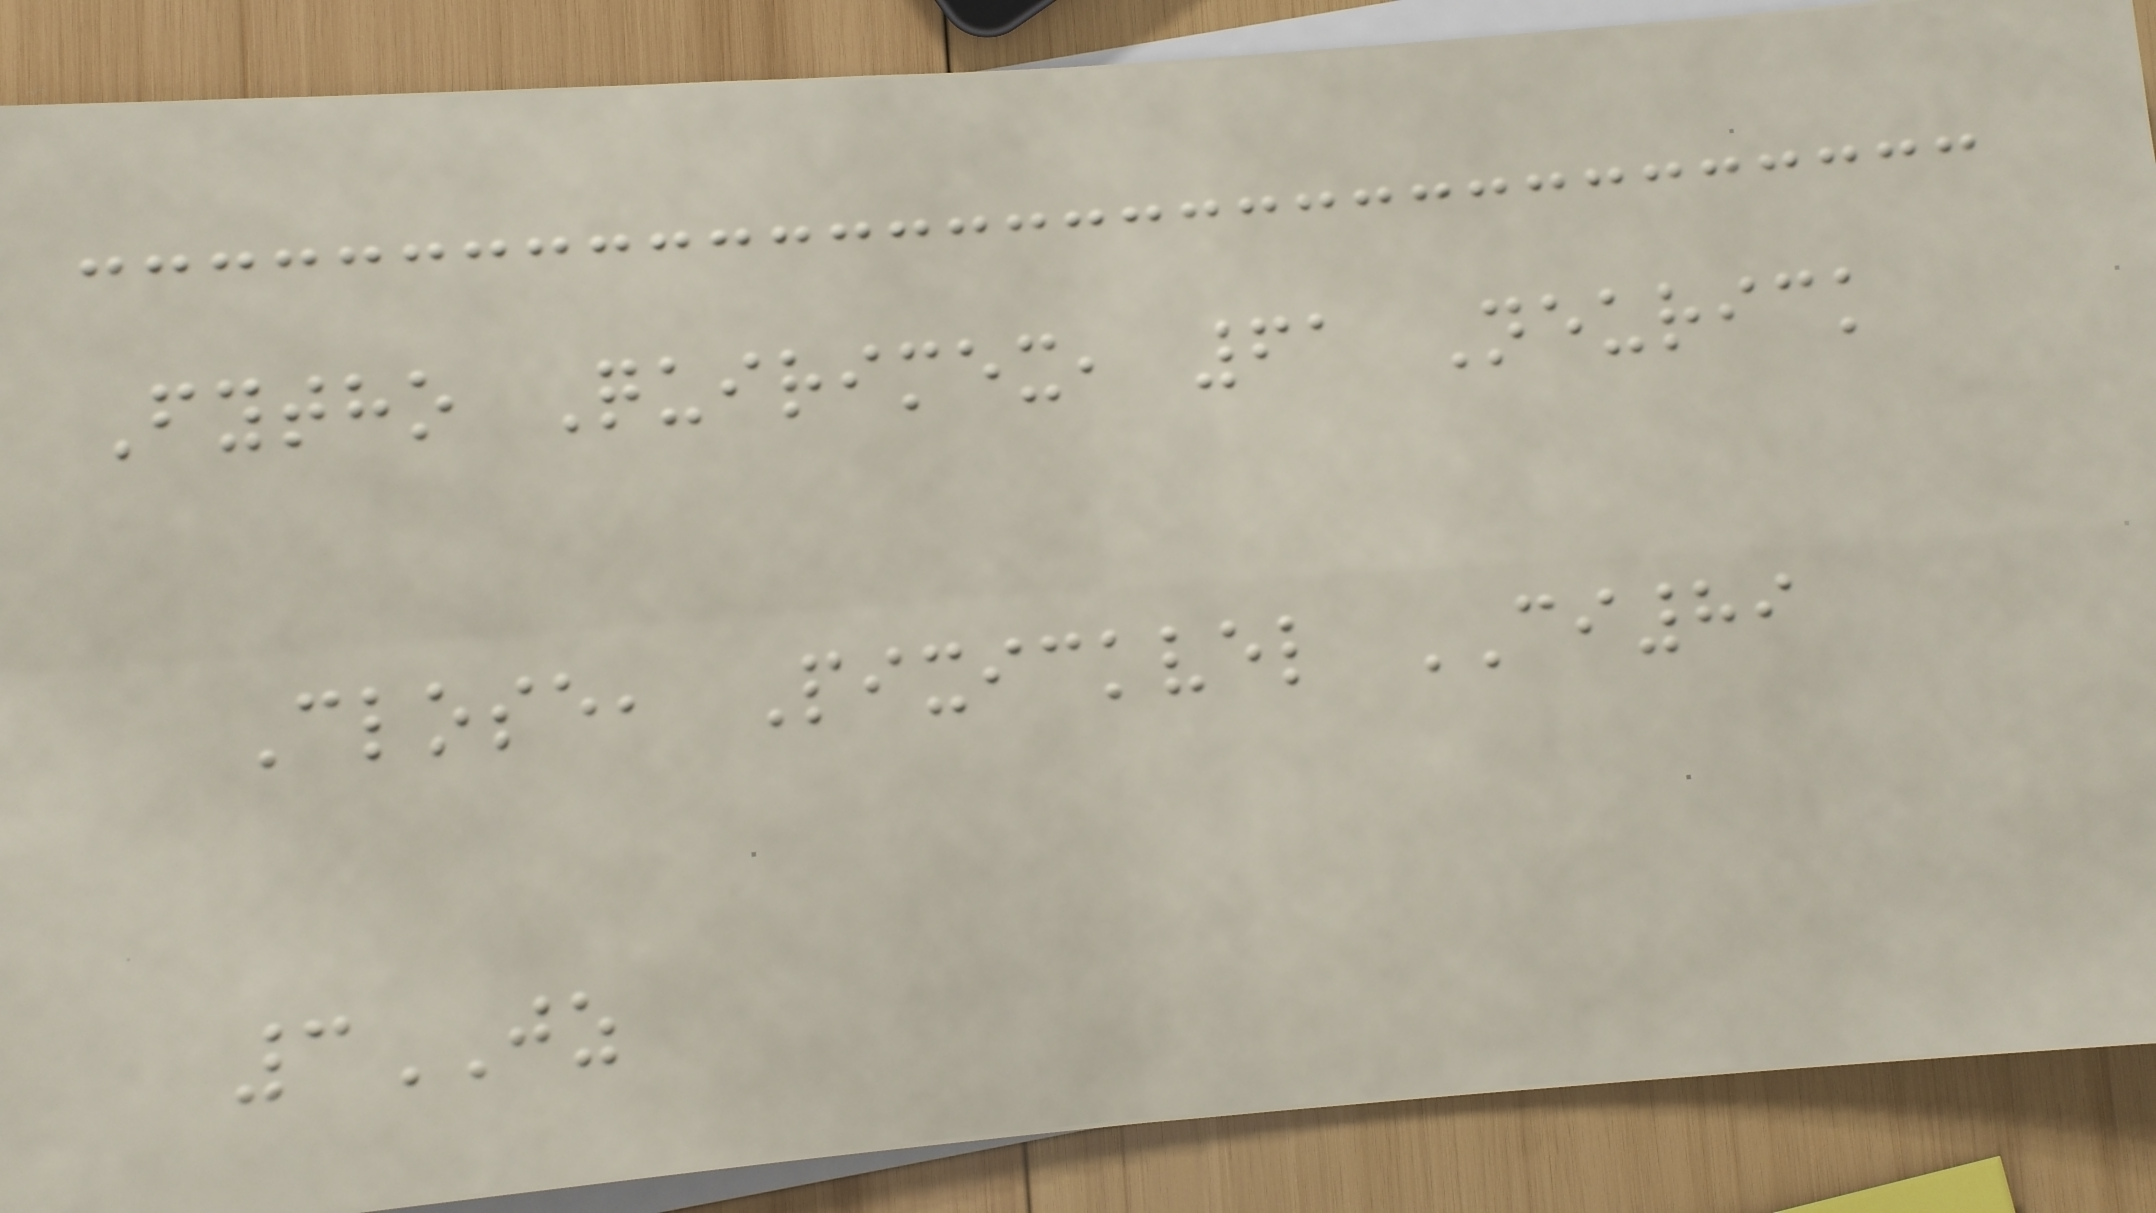Fytho Quirimex, 61 Neurick
Close, Pixickvel CI89
3JZ
